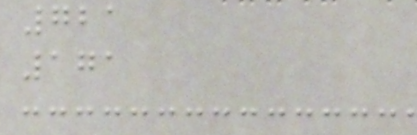721
171
